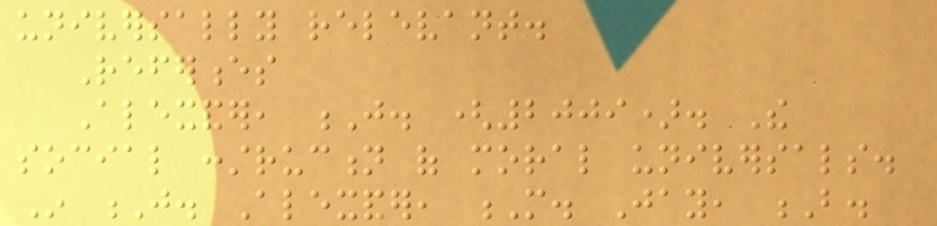universally relevant.
References
Alexander, J. (2009). The
social construction of moral universals.
In J. Alexander, M. Jay, B.
